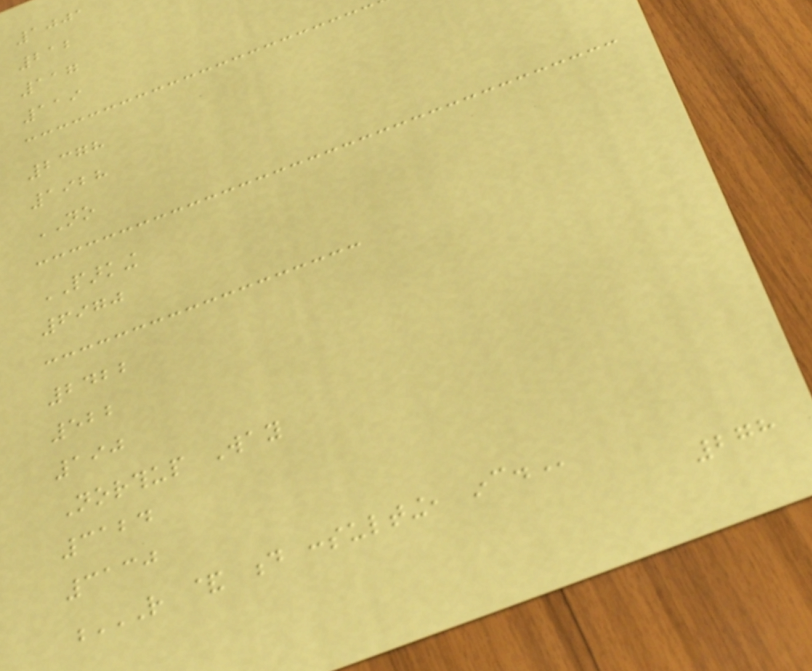1001
212
117
119
2378
1928
NO
PARKING
6970
2422
522
190
Northup Way
3124
3130
R & D CONSULTING, INC.
278
